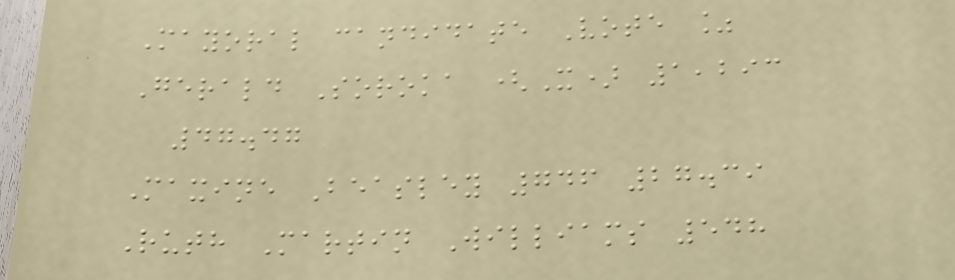Mayoral candidate Vote %
Gerald Soroka (X) 1,293
47.47
Maxine Beasley 746 27.39
Ruth Martin Williams 548
